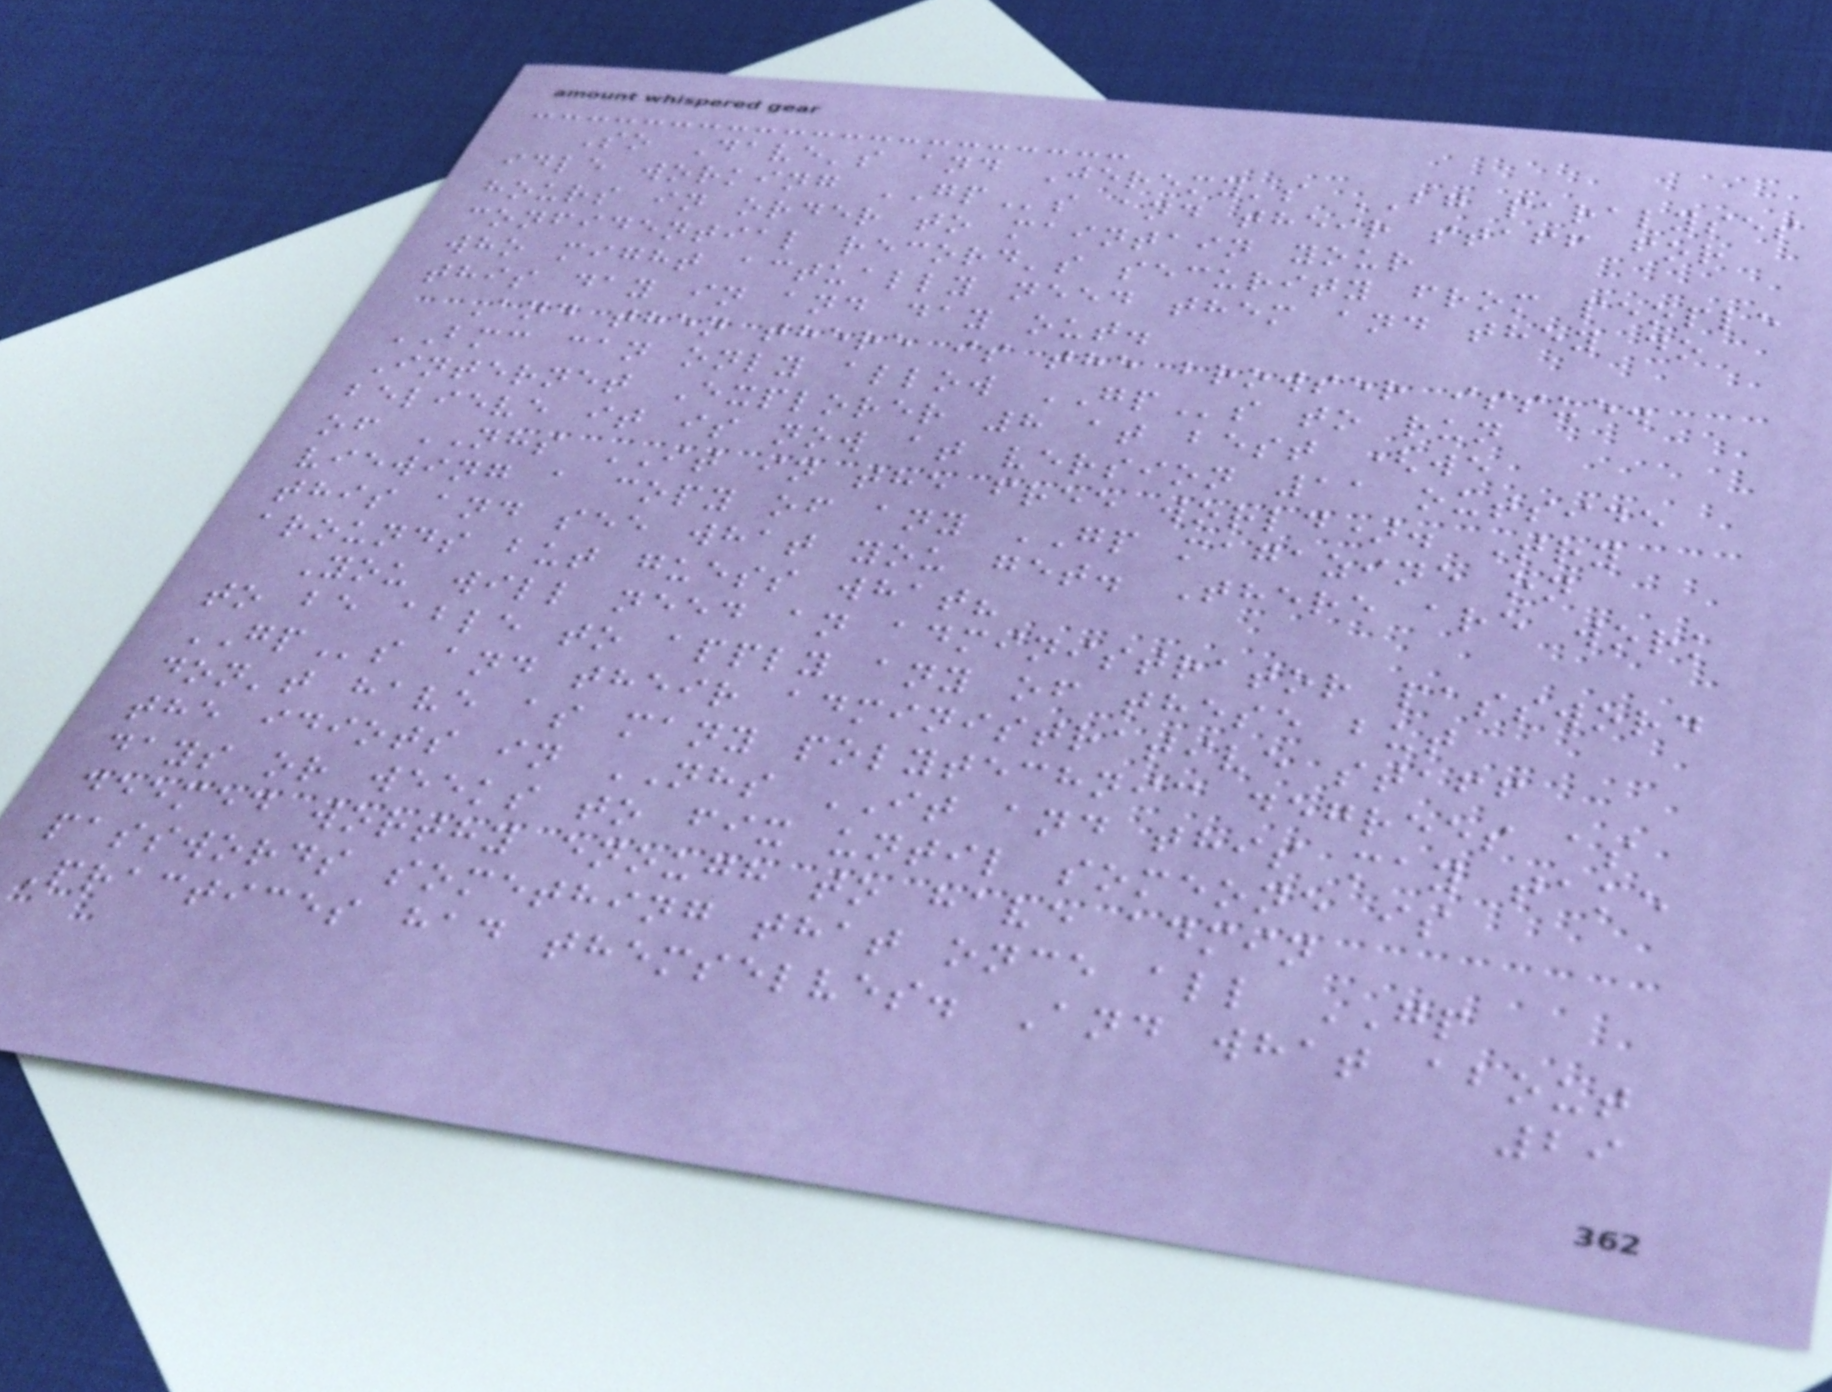So Dave's and Jeremy's BG paralyses
idle working GPs and their staff for
hours in order to maintain your
confidential record's security from people
who might actually need them and they do
this day in and day out.
And then there is the browser issue.
BMC can only allow GPs to run
Internet Explorer 8 at best (we
believe it is now at version 11 outside
of NHS IT in the free world). Try
viewing a copy of any GP magazine on
this and see what you get. There are work
arounds but guess what?
You will need an administrator password
to be able to apply any of these but
GPs and their administrative staff
don't have as many polytechnic degrees as
the idiots in NHS IT and this may take
days or weeks to fix until someone is
deemed worthy enough to have admin
passwords something that once all GP
Practices had themselves. And what about
29
